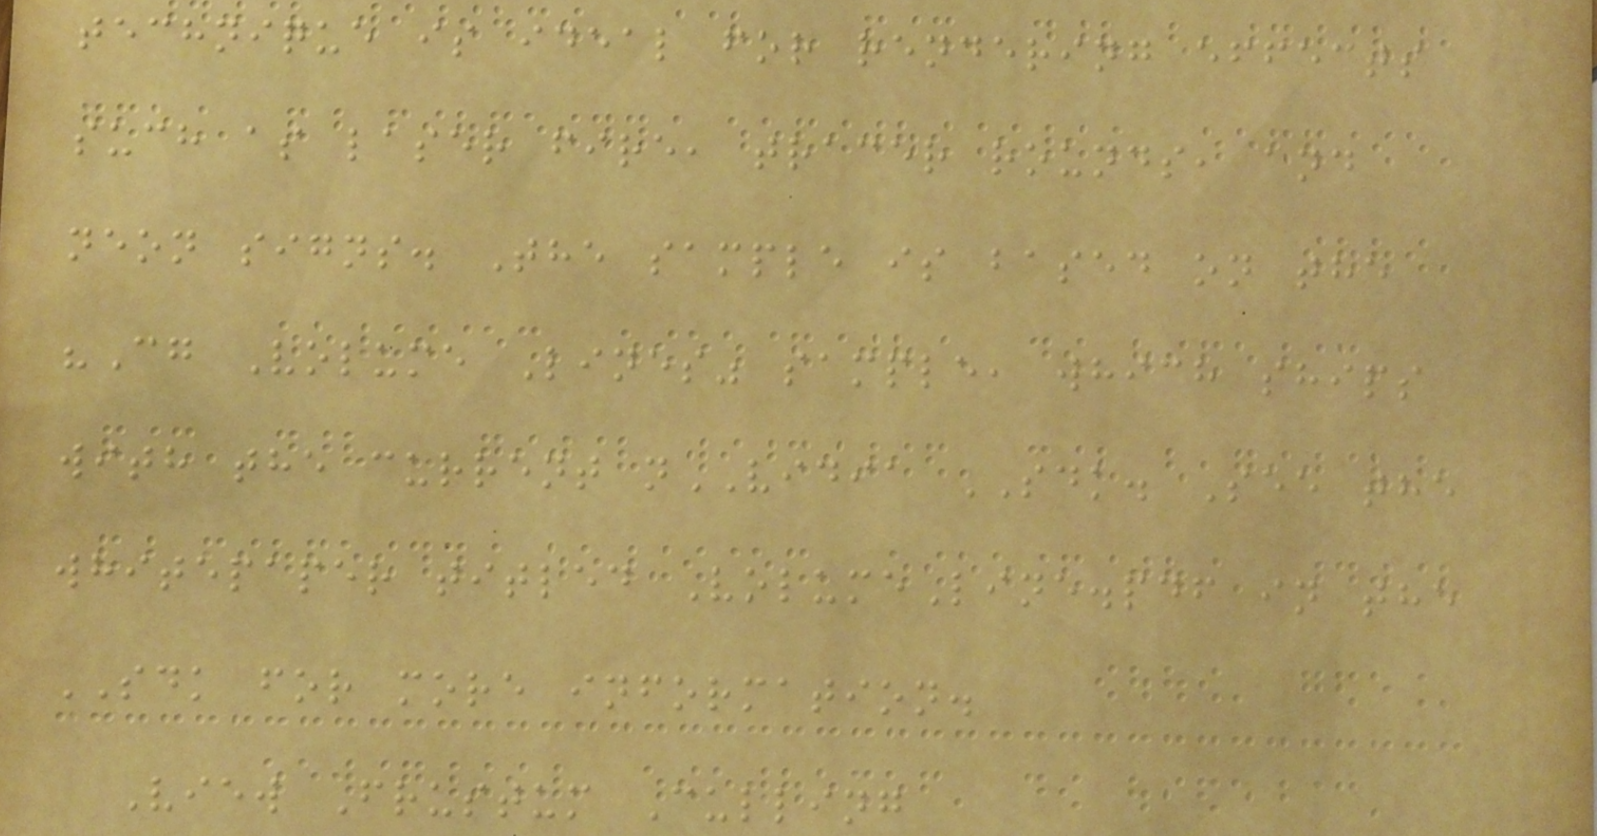technique is ideal for rendering effects
such as laser fire, tracer rounds, and
neon signs. The sample is based on the
"Cg Volume Lines" sample, which ships
with the current nVIDIA SDK. See the
whitepaper titled VolumeLine.pdf in the
SDK for more information.
View Frustum Culling
